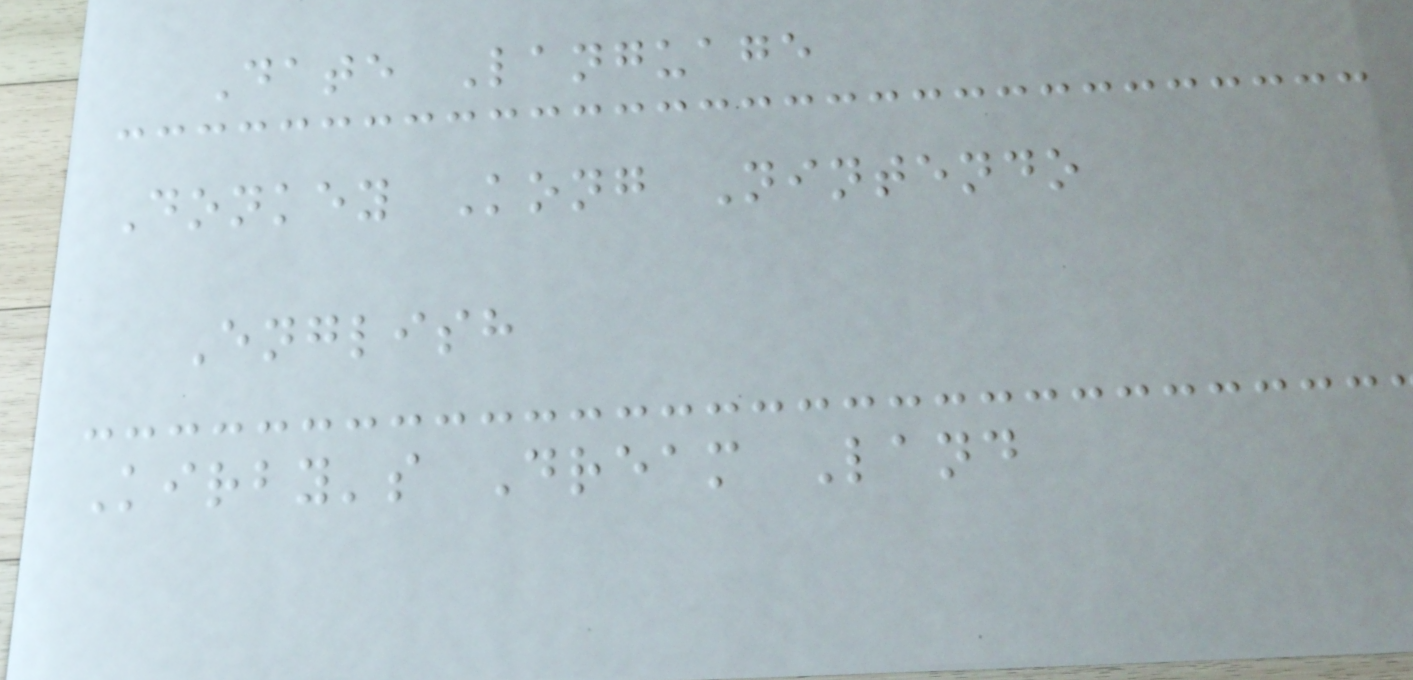Date Language
Donkey Kong Nintendo
English
Kirby's Dream Land
